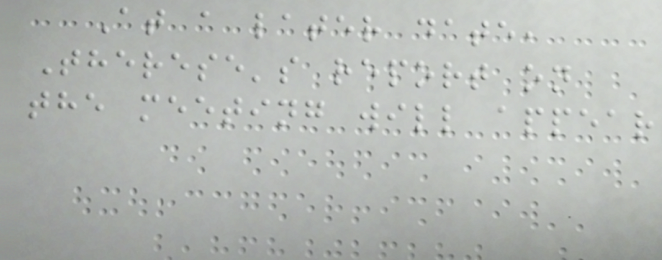At a later date,
Therese's report on
the meeting will appear
